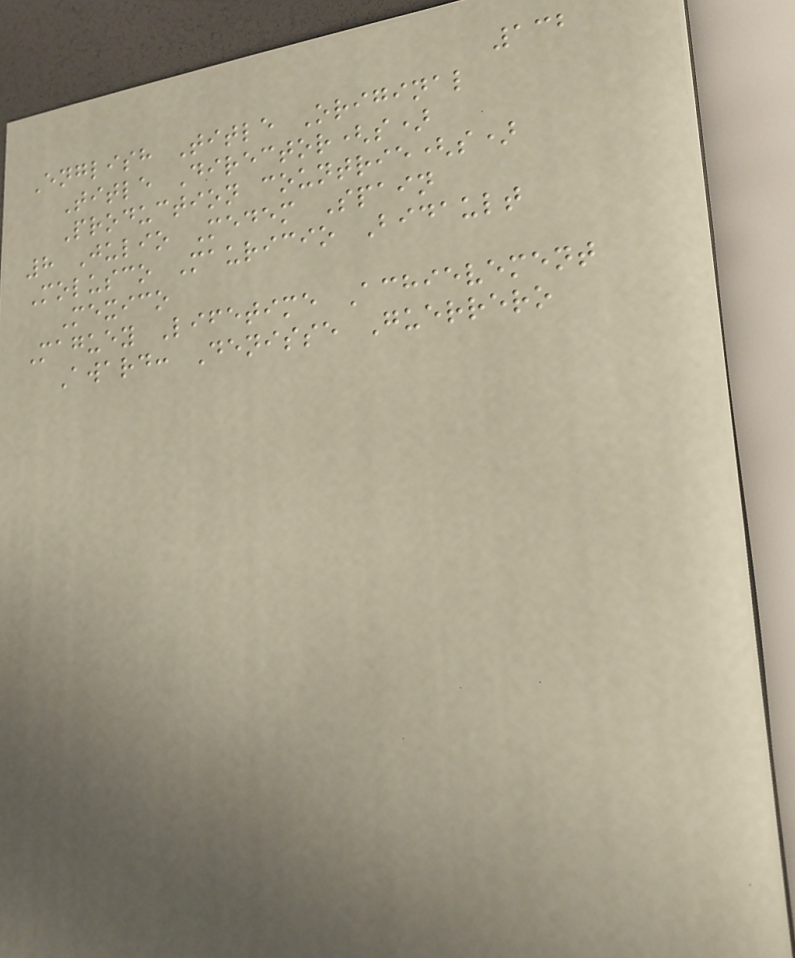132
English Title Original
Title Director(s)
Production countrie(s)
8 Julio Medem Spain
Molusco Mauricio Bidault
Mexico
Maguey Lifetime Achievement
Award: Denisse Guerrero
